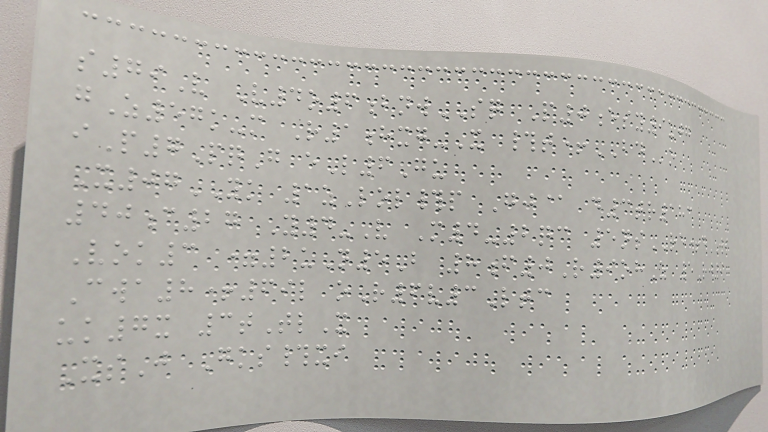s79V V4o6bnwSQ P0esy9ujg
gZ57k-m R1hxg-X #t+BDo
iP7PqG eL6Gu
X07YK 1zLol#p Gj@ d3tr183
40c27 Y4-V M4-2qc 5nsRE+dWI
Vok3 =2uN5B 8f0R9ohZ 5Rj9
Cwa8+69l oR6v3Ltc
uk7x 3tTlX
XsJ Gks#xi
